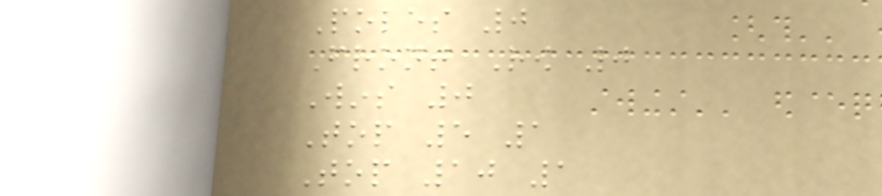Poles 0
Front Row 0
Wins 0
Top 5 1
Top 10 1
